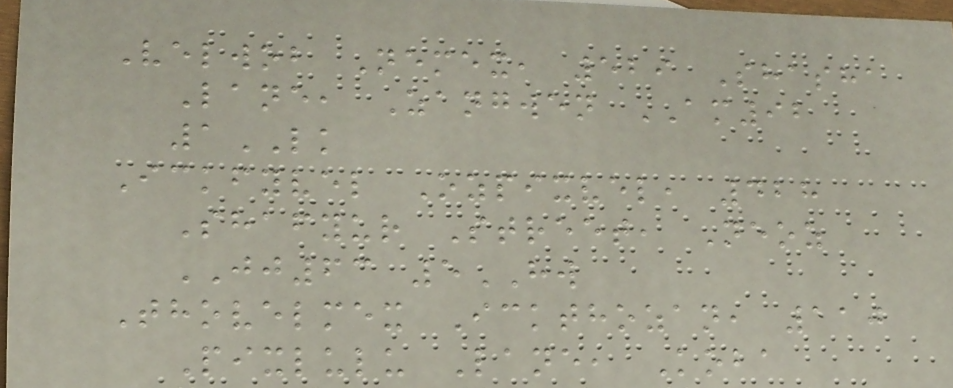Velwob Nemex, 529 Shasha
Lane, Zangwen AM92
1LK
Ickfyvel Ozpixvel, 428
Shafyur Street, Neoz
JJ63 5HW
Thovelmex Ickthozan, 110
Pixlulu Lane, Koba
